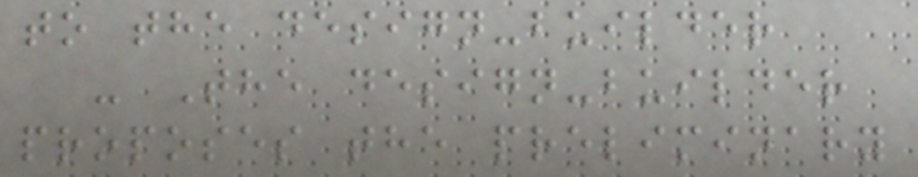to the design-builder
- The design-builder
proposes the preliminary
